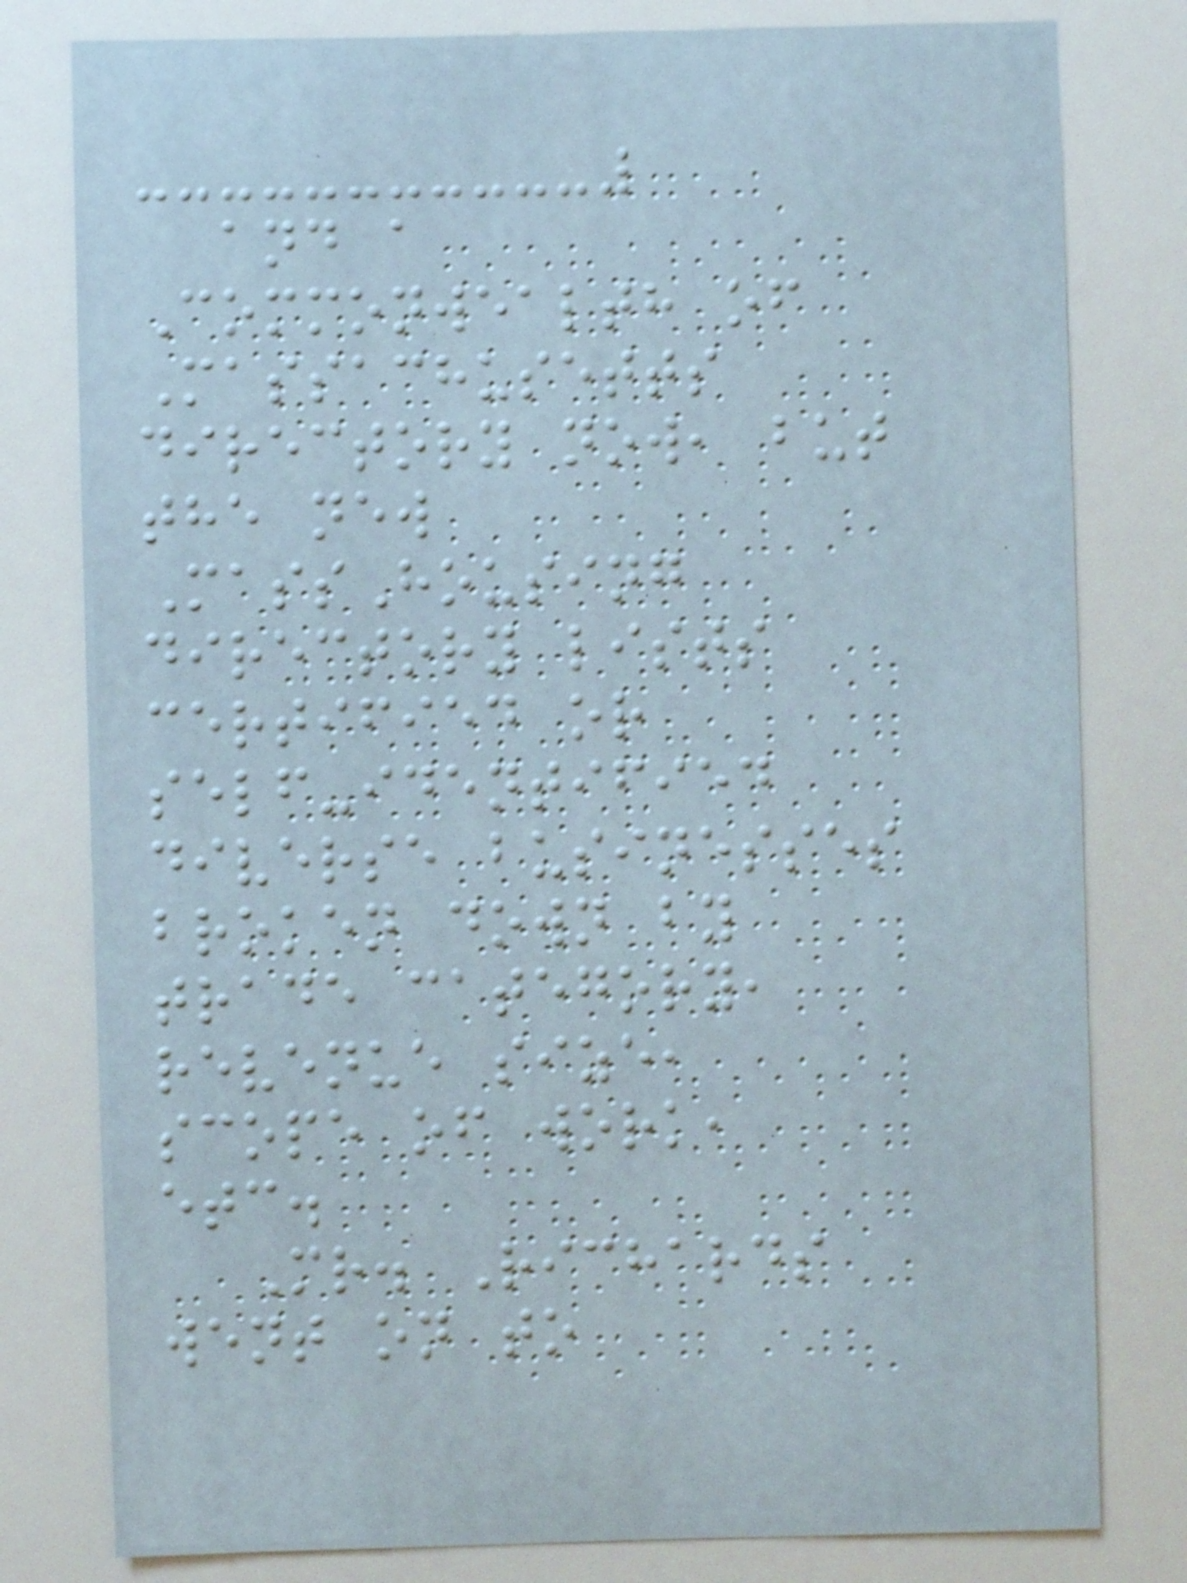and a
Commonwealth of
Massachusetts
directory now, but
the new
MassHousing
directory lists
certified or
self-identified
diverse businesses
broken down by
trade category,
revenue size,
scope of work,
etc.
Mr. Richards
went on to
